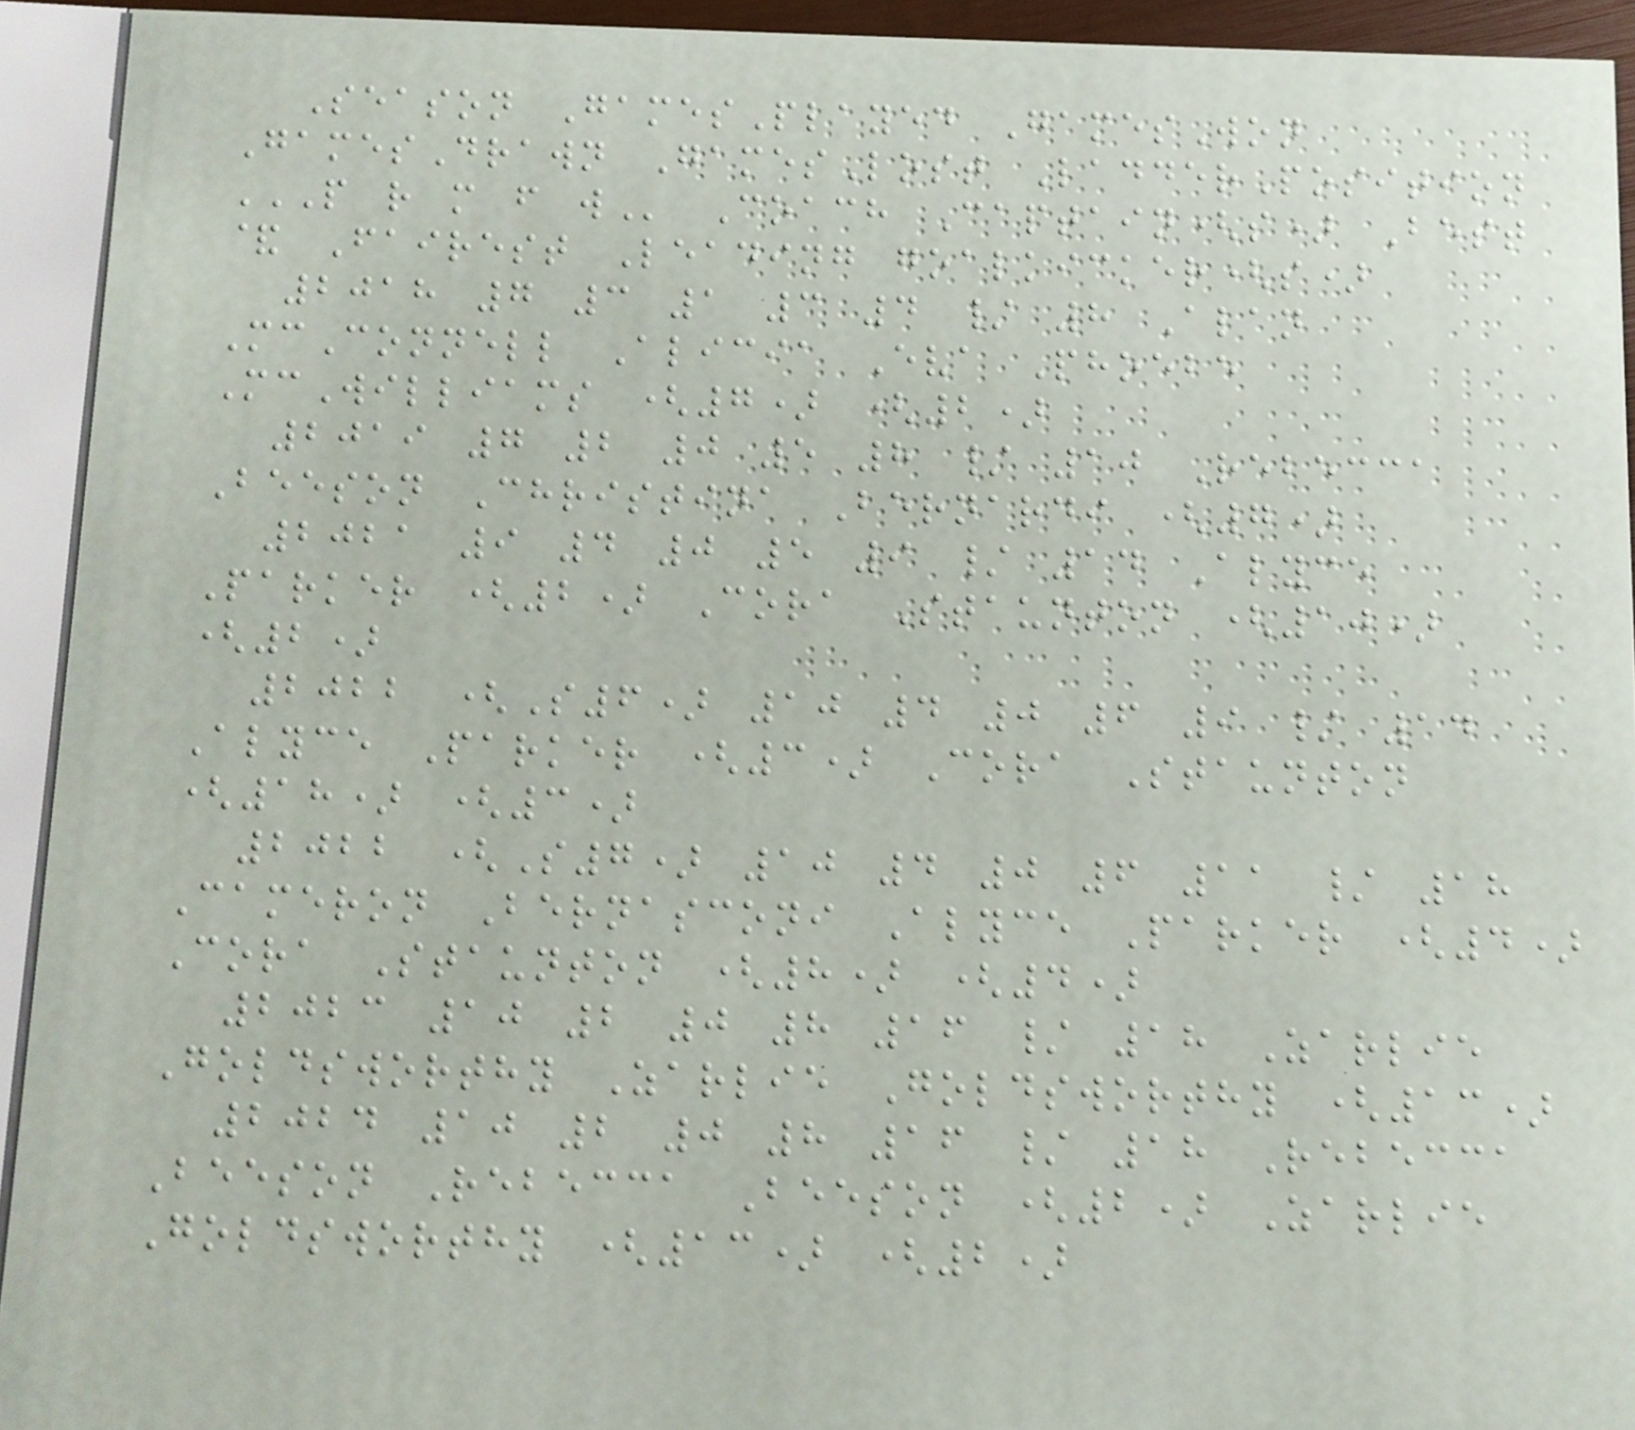Season GamesPlayed GamesWon
GamesDrawn GamesLost LadderPosition
P R M F W Coach Captain(s) Best
& Fairest Leading goalkicker(s)
2018 7 3 1 3 4 / 8 Alan
McConnell Alicia Eva Phoebe
McWilliams (7) (2)
2019 7 2 0 5 8 / 10 Rebecca
Beeson Christina Bernardi (7)
2021 9 4 0 5 9 / 14 Alyce
Parker (2) Cora Staunton (10)
(2)
2022 (S6) 10 4 0 6 9 / 14
Alyce Parker (3) Cora Staunton
(18) (3)
2022 (S7) 10 4 0 6 11 / 18
Cameron Bernasconi Alyce Parker (4)
Cora Staunton (8) (4)
2023 10 2 0 8 16 / 18 Zarlie
Goldsworthy Zarlie Goldsworthy (13)
2024 10 2 0 8 16 / 18 Rebecca
Beeson Rebecca Beeson (2) Zarlie
Goldsworthy (13) (2)
